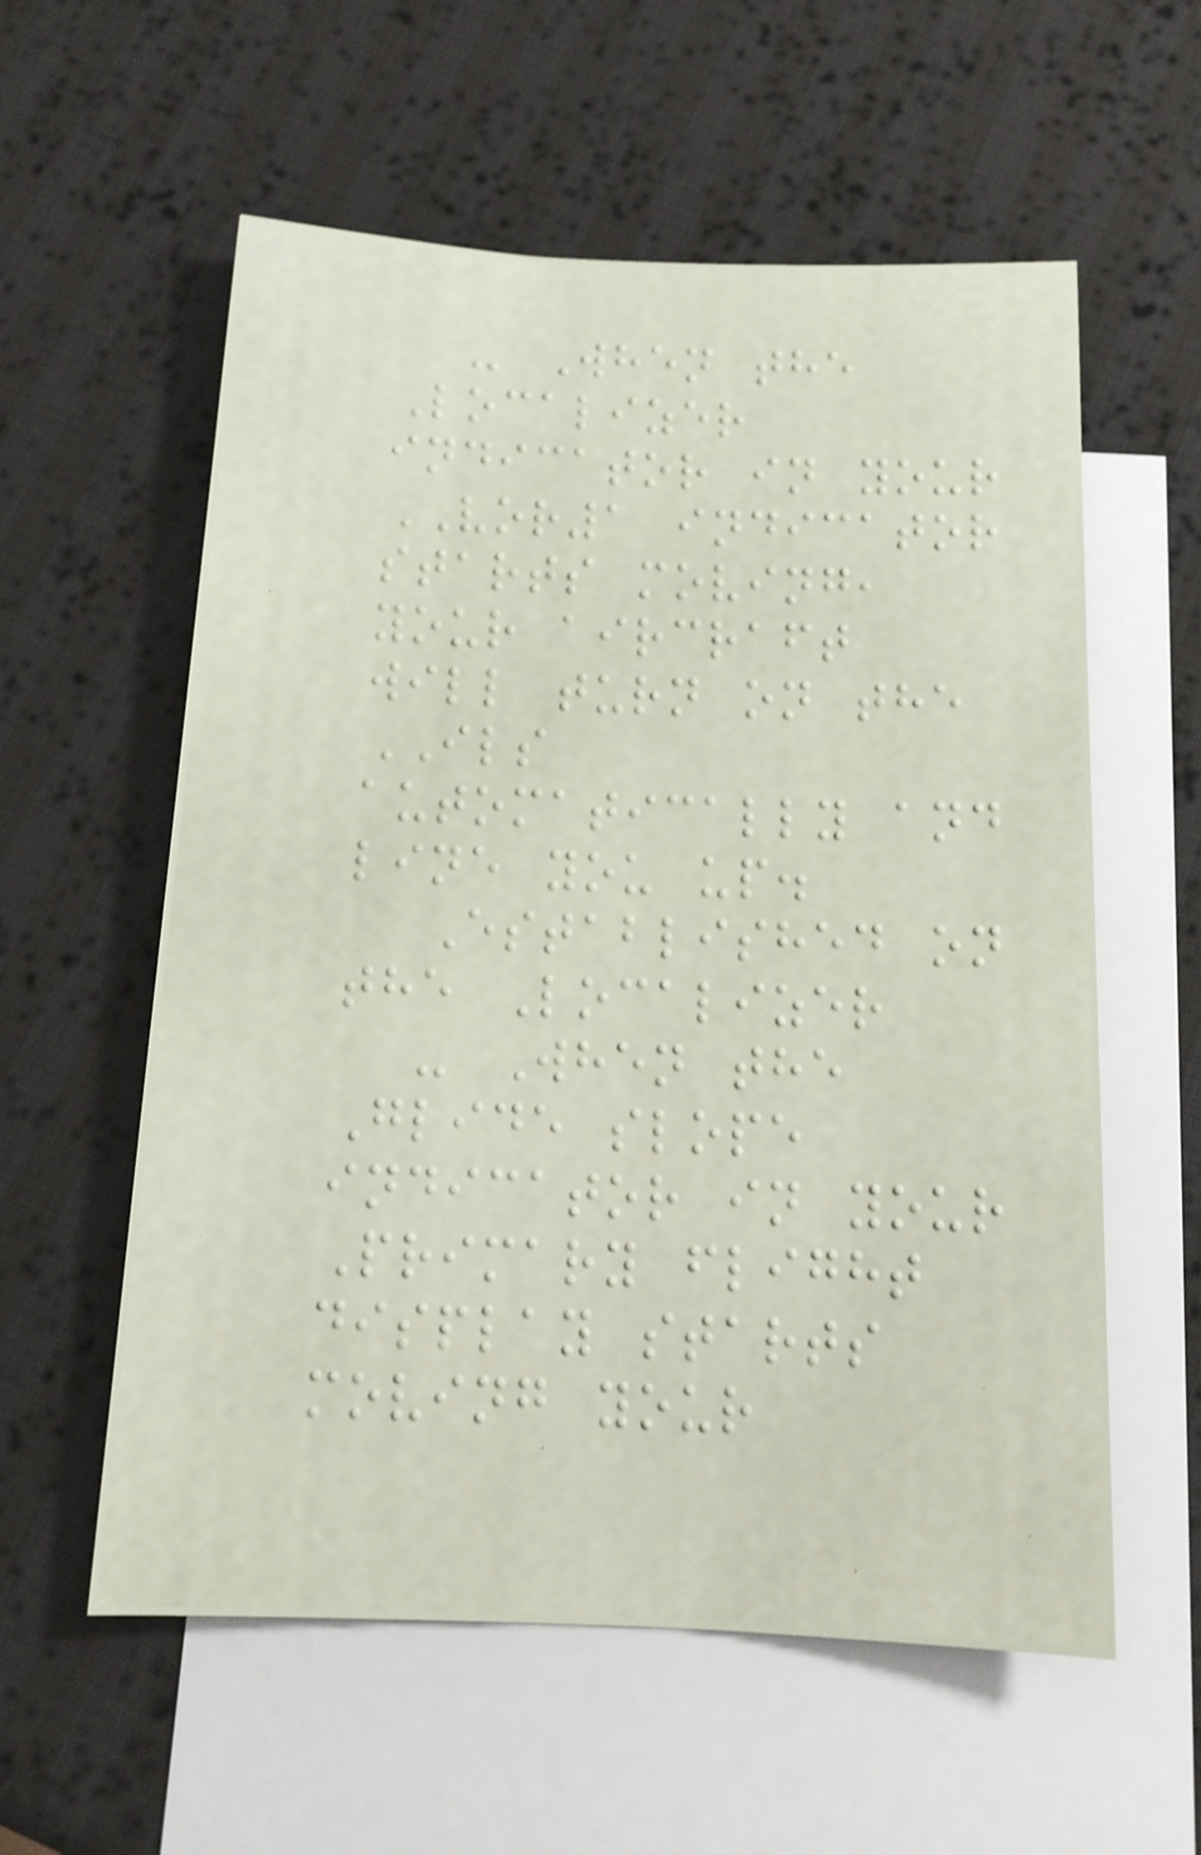- When the
Localizer
indicator in your
VOR1 indicator
starts moving,
your aircraft
will turn on the
ILS
automatically and
line you up.
Established on
the Localizer
- When the
Glide slope
indicator in your
Primary flight
display starts
moving your
